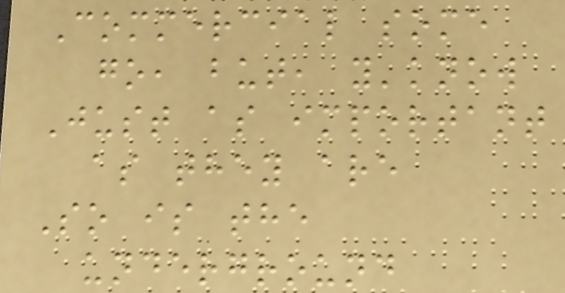Commercial some
go, but, y'know
Just as important
as they are
So is the
underground
